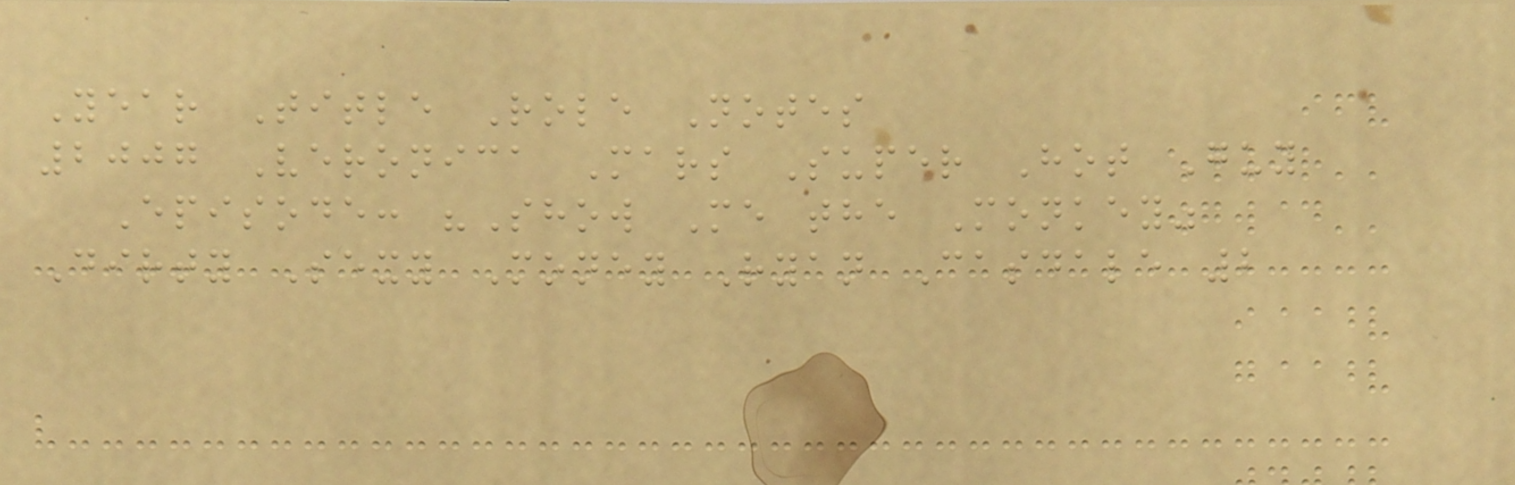Year Title Role Notes
2007 Veronica Mars Super Hot Guy
Episode: "Show Me the Monkey"
Dirty Sexy Money Ryan Casdale 2
